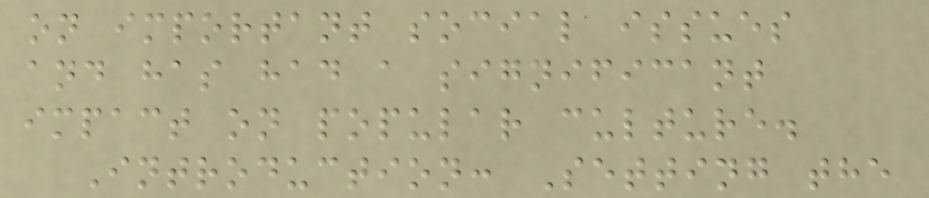on important social issues
and has had a significant
impact on popular culture.
Introduction: Setting the
